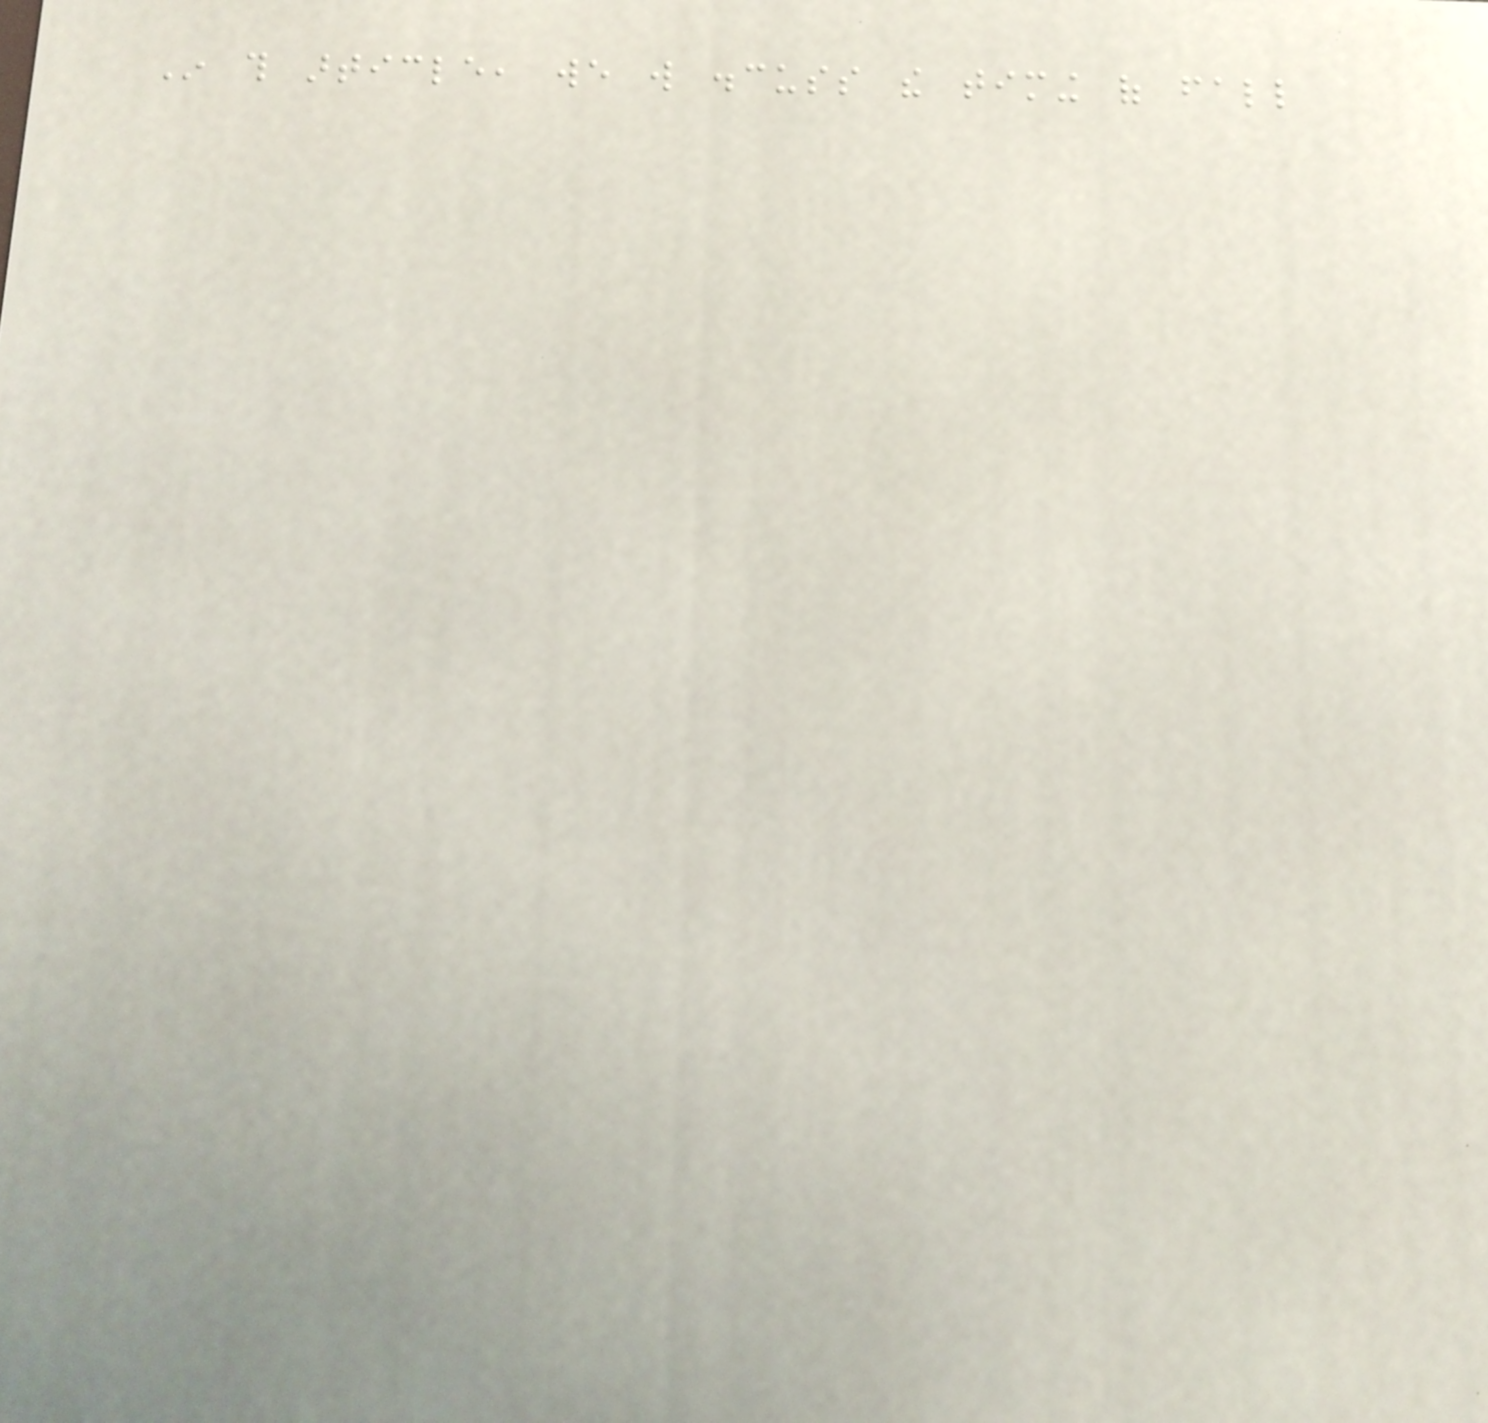In this article, we will discuss the timing of fall
